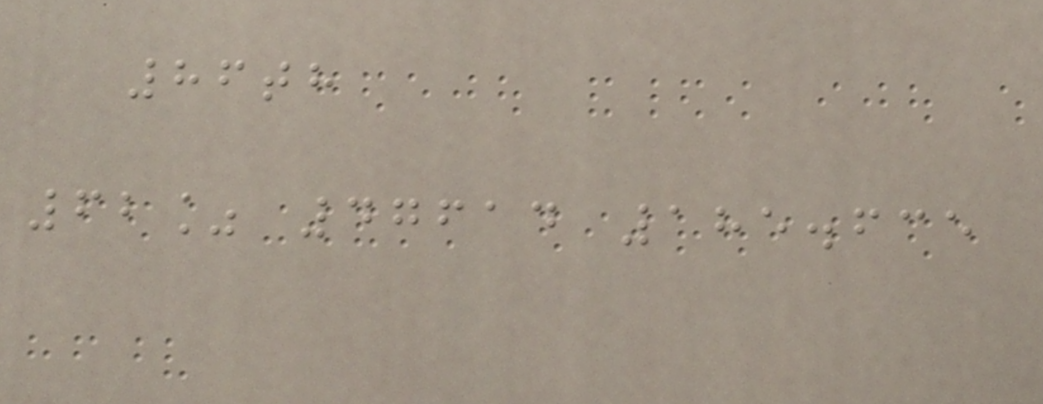86th
62% 47614 185.635
